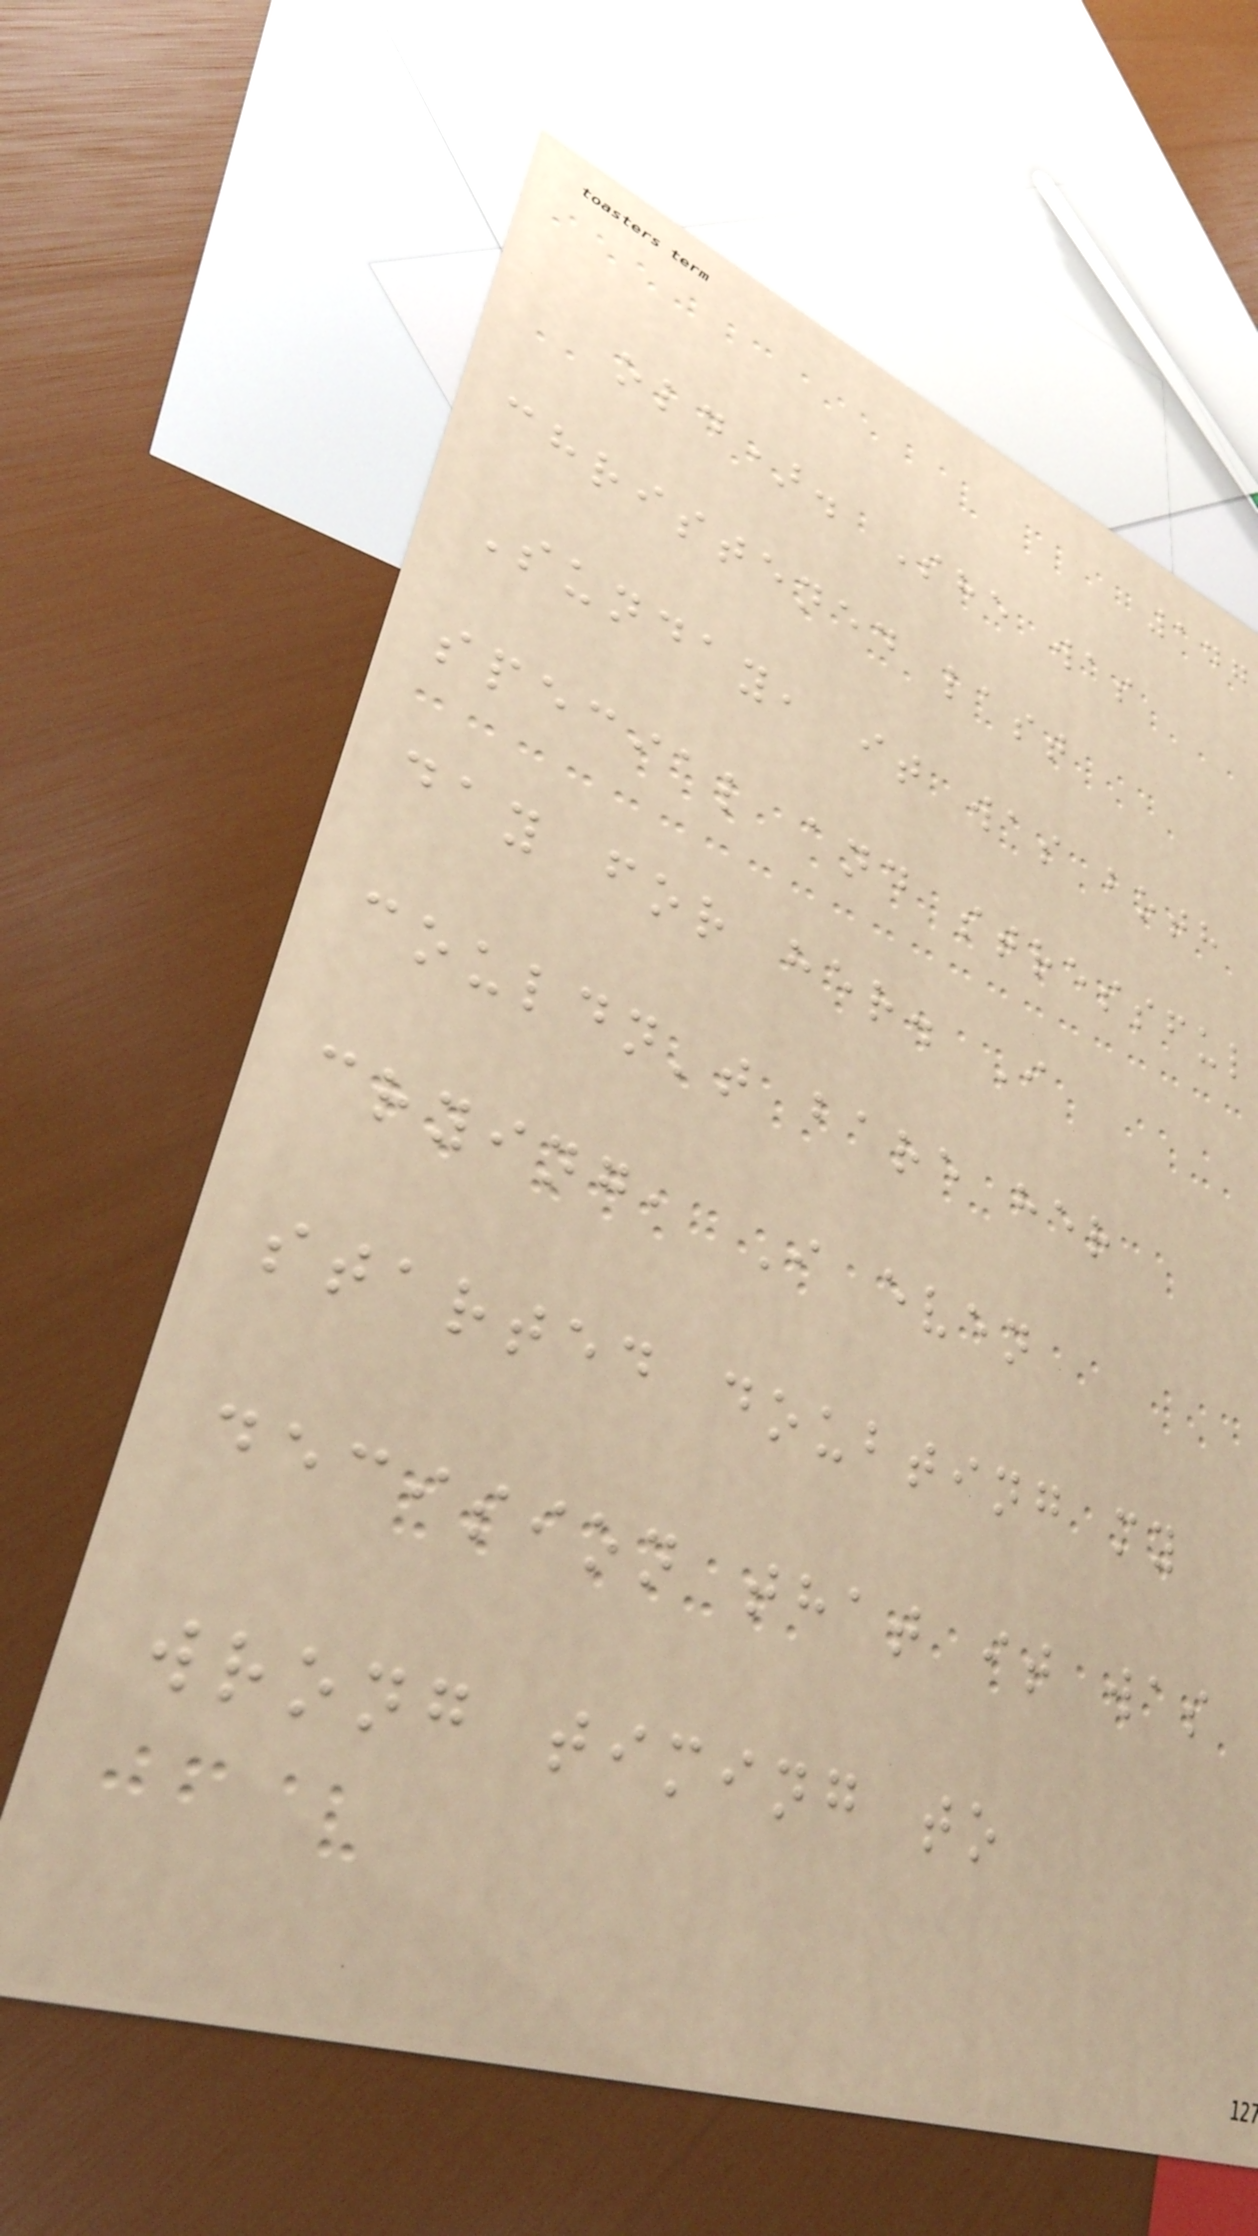147
old). She was
christened last
Sunday, it was both
special and stressful
day for her. I
couldn't bare her
crying, I even
started doubting my
decision that it was
wrong timing to
